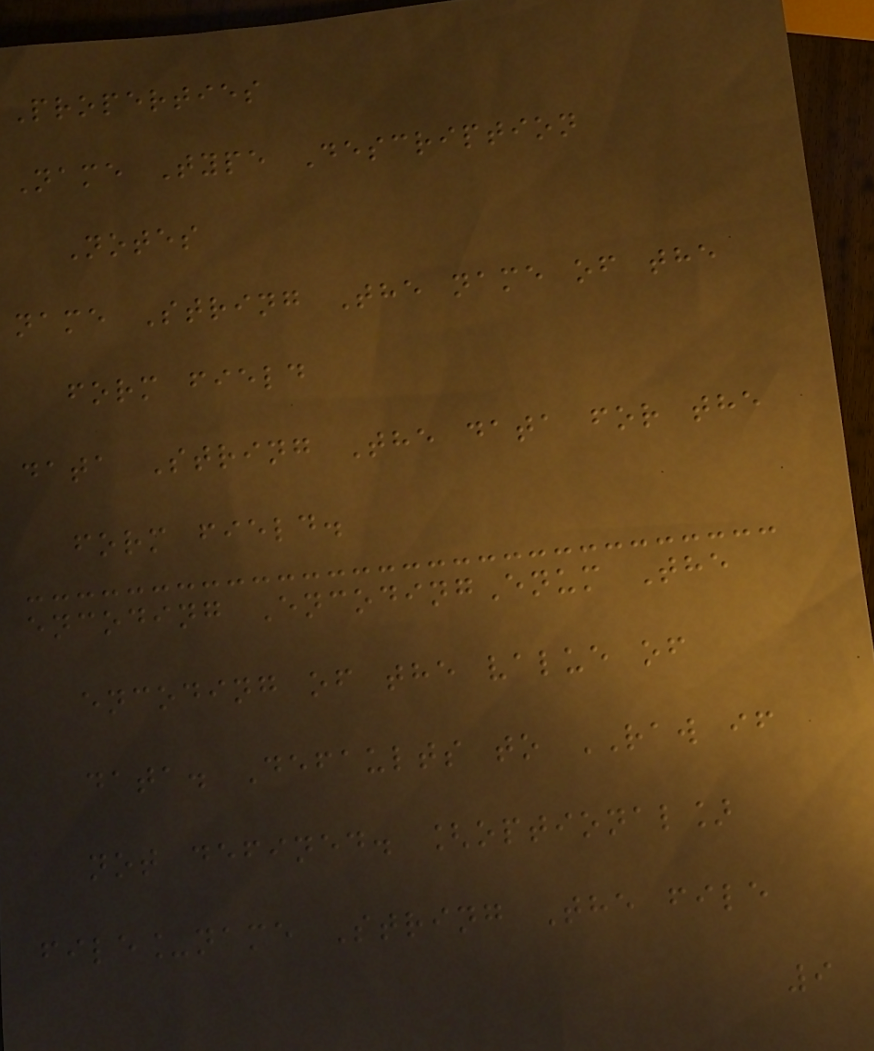Properties
Name Type Description
Notes
name String The name of the
form field
data String The data for the
form field.
encoding EncodingEnum The
encoding of the value of
data. Defaults to RAW if
not defined. [optional]
file_name String The file
9
